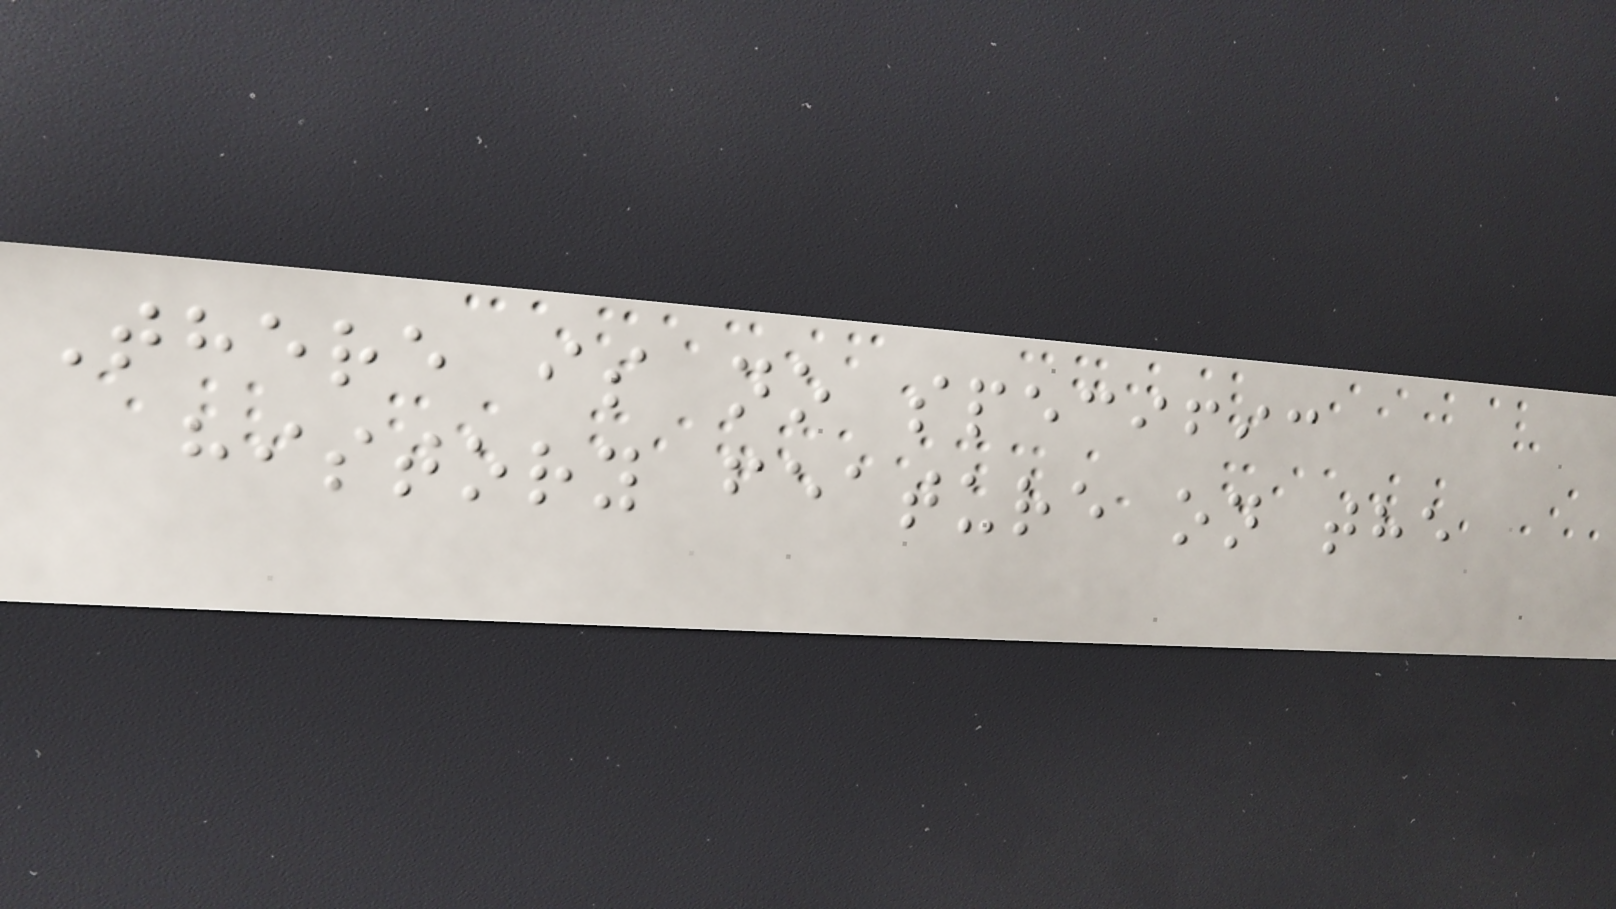There is no specific
history feature on the
